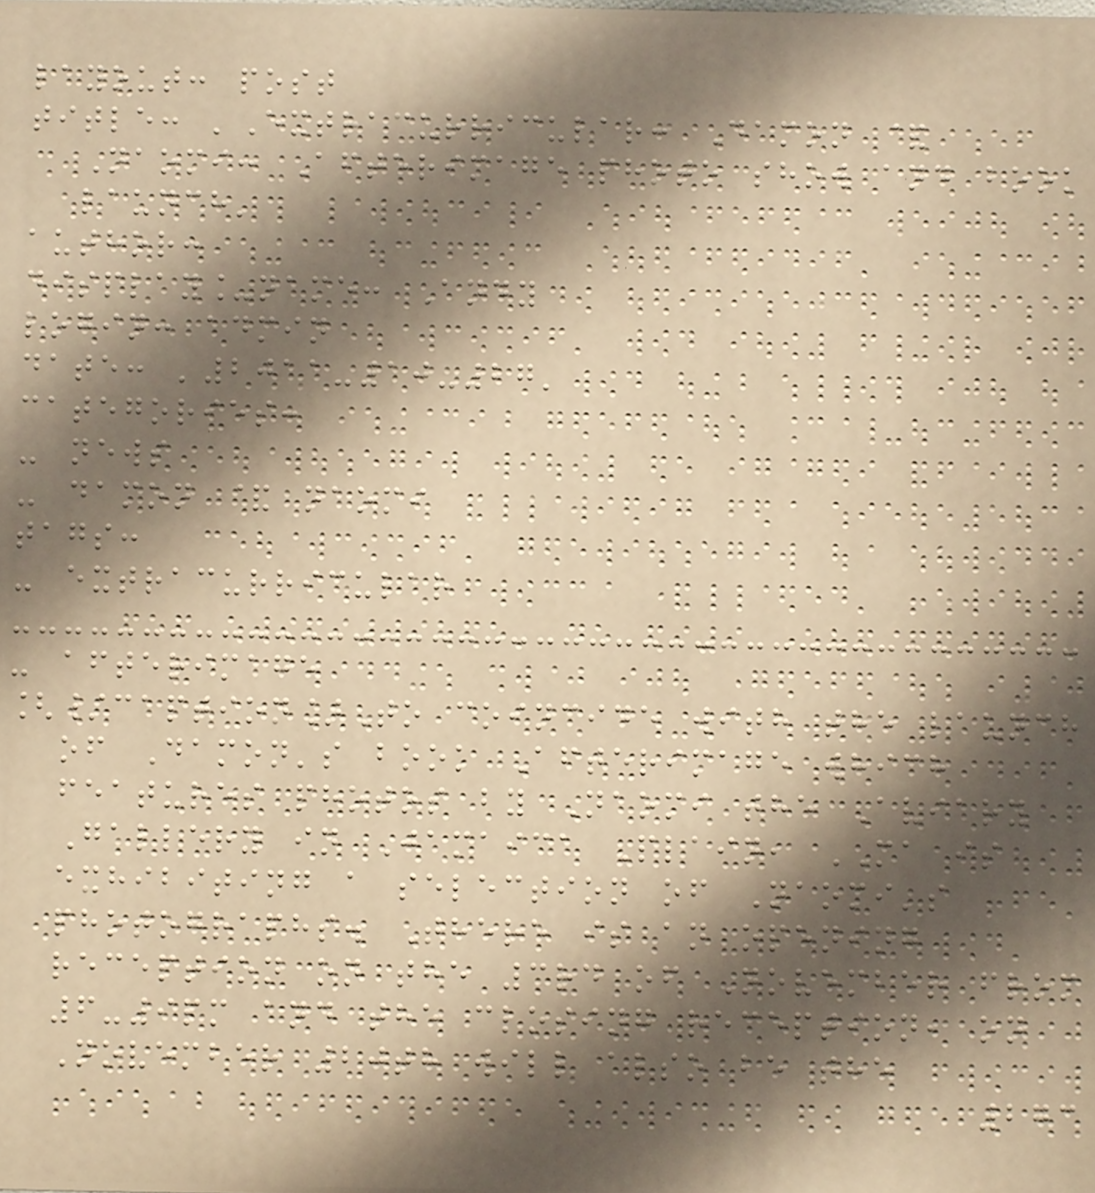layout: post
title: 'Extracurricular: Damon &
Naomi: Afterimage photo show and book
launch'
author:
display_name: Andy
login: admin
date: '2011-10-27'
categories:
- news
- damon & naomi
tags:
- extracurricular
- afterimage
[/caption]To coincide with the launch
of Damon's book Afterimage which
features photos by Naomi the Aviary
Gallery in Jamaica Plain, MA is
exhibiting a selection of Naomi's
photographs. There is an opening
reception on the 3rd of November from
6-9pm and the closing reception, on
November 20th will also be the
273
